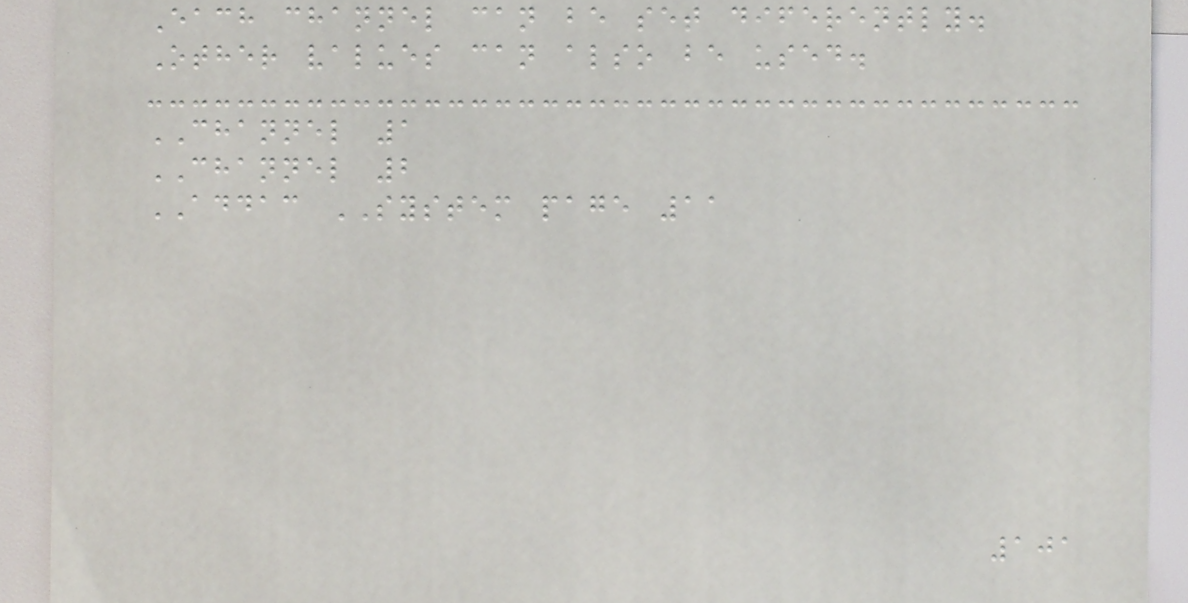Each channel can be set diferently.
Other values can also be used.
CHANNEL 1
CHANNEL 2
ADDAC SYSTEM page 11
101
